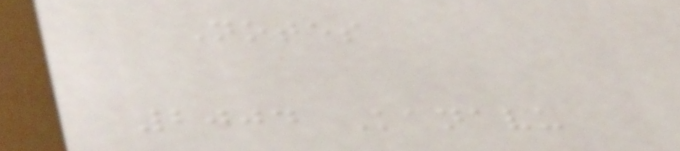Notes
2004 Kanavu
